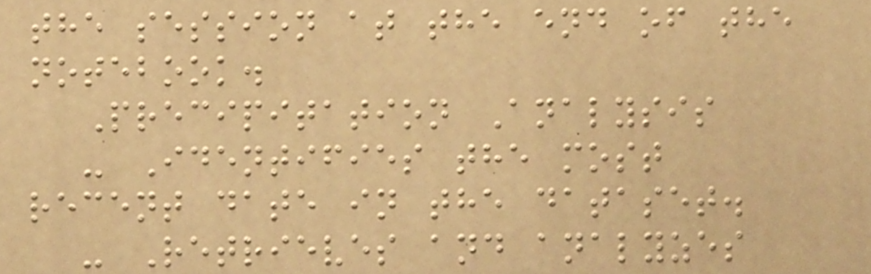the session at the end of the
notebook.
Precipitation Analysis
- Identifies the most
recent date in the dataset.
- Retrieves and analyzes
